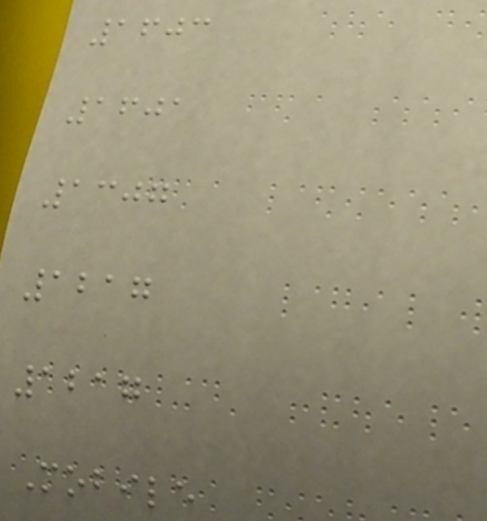1603
1601
1307
1217
1217
Mobile
